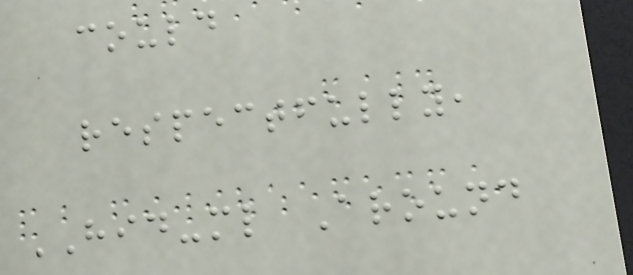could
respectfully,
HID-ml Around
